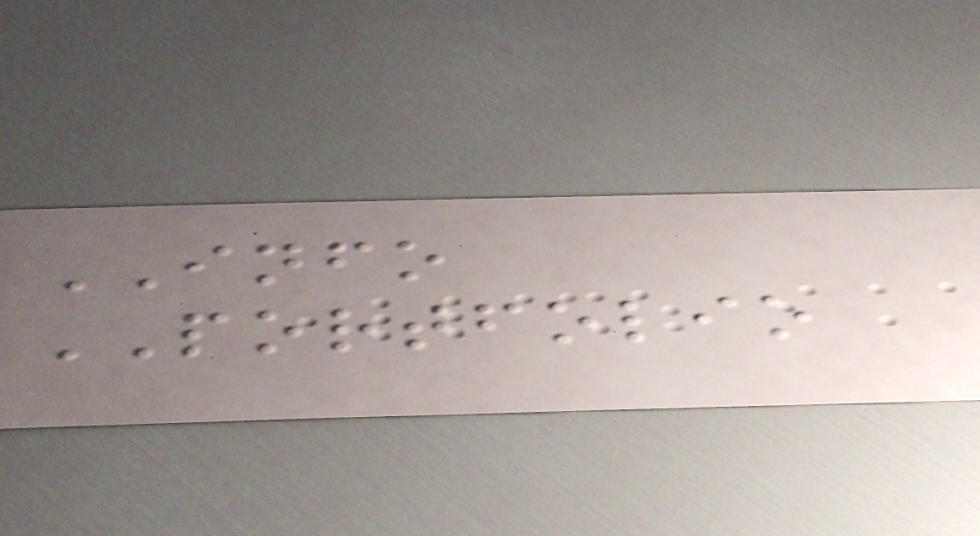INFO
PORTFOLIO
